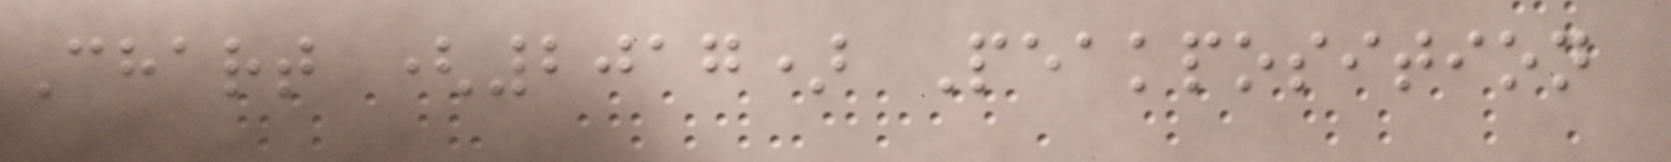Chart (2017) Peakposition
